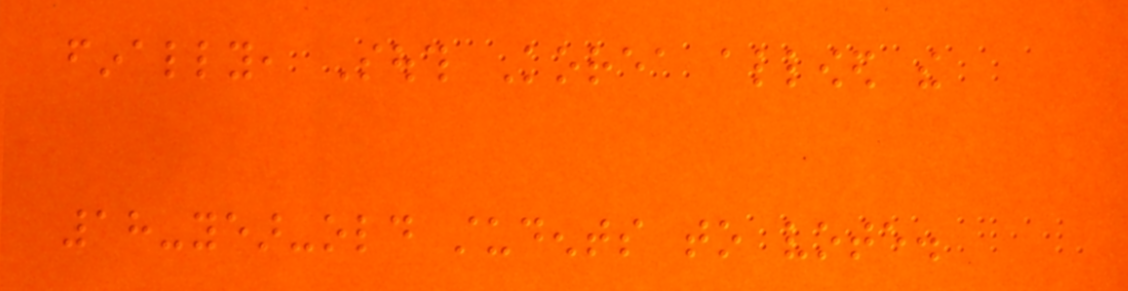finally, South Korea allowed the
18-year-old students to vote.
